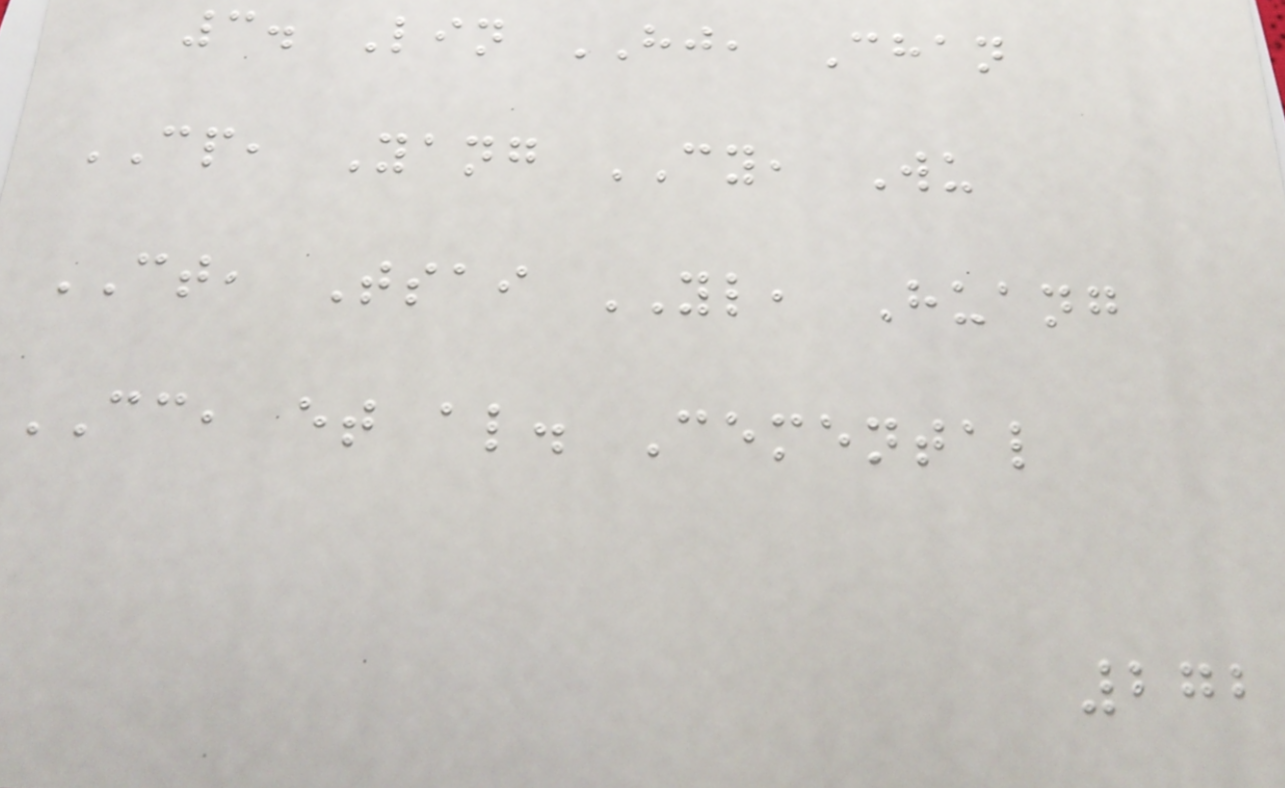3. Lin HJ, Chan
CP, Yang CY, Wu
CT, Tsai YL, Huang
CC, et al. Cemental
272
